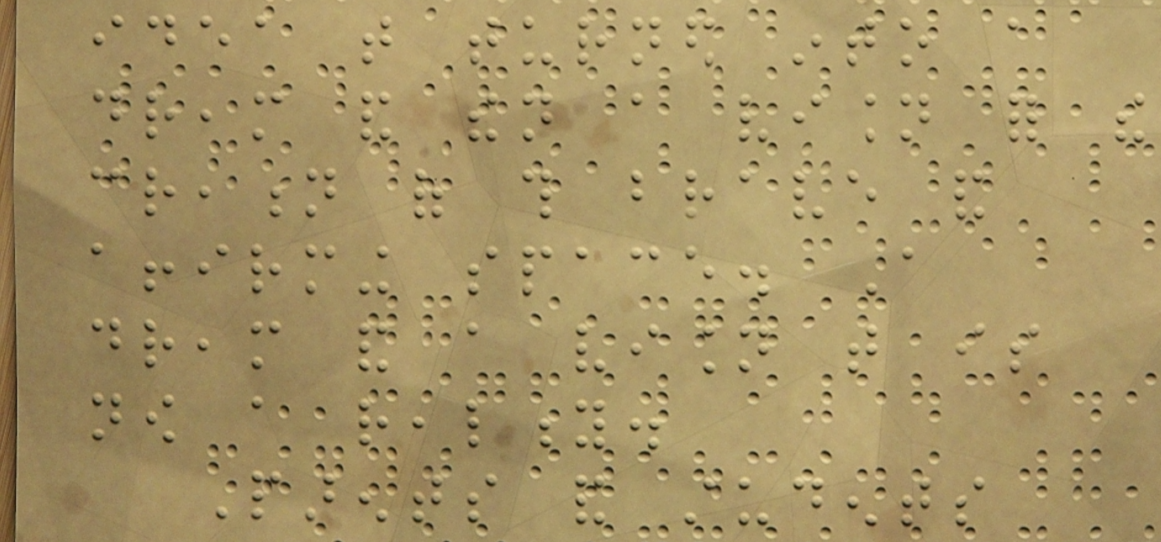idea that turned into a
dream and then a vision for the
creation of this brave and
affirming space. A
dream and a vision that is
now a reality.
Parents and students
